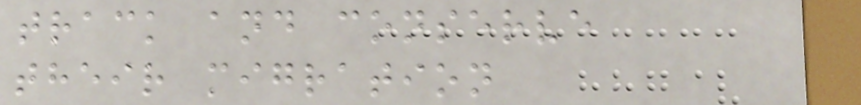track and conserve
their migration
